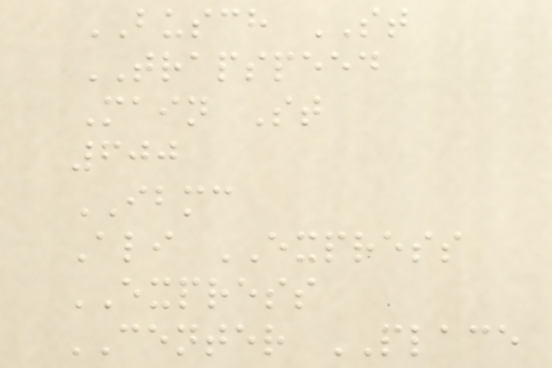BUSCH ST
TRAPSPEED
Main St
600
IBMC
Ali EXPRESS
EXPRESS
CENTER PLACE
